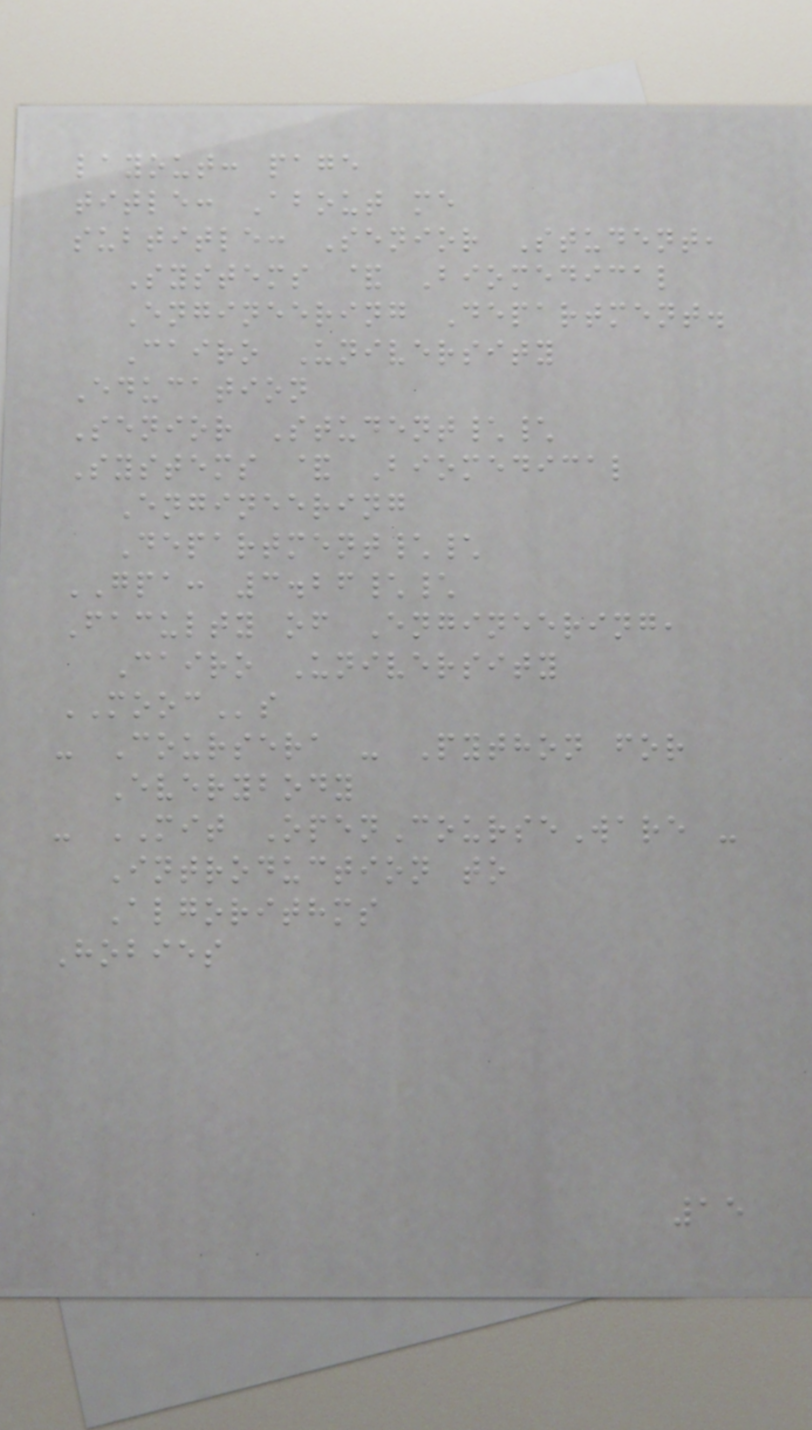layout: page
title: About me
subtitle: Senior Student,
Systems & Biomedical
Engineering Department.
Cairo University
Education
Senior Student\\
Systems & Biomedical
Engineering
Department\\
GPA: 3.26\\
Faculty of Engineering,
Cairo University
MOOCs
- Coursera - Python for
Everybody
- MIT OpenCourseWare -
Introduction to
Algorithms
Hobies
15
